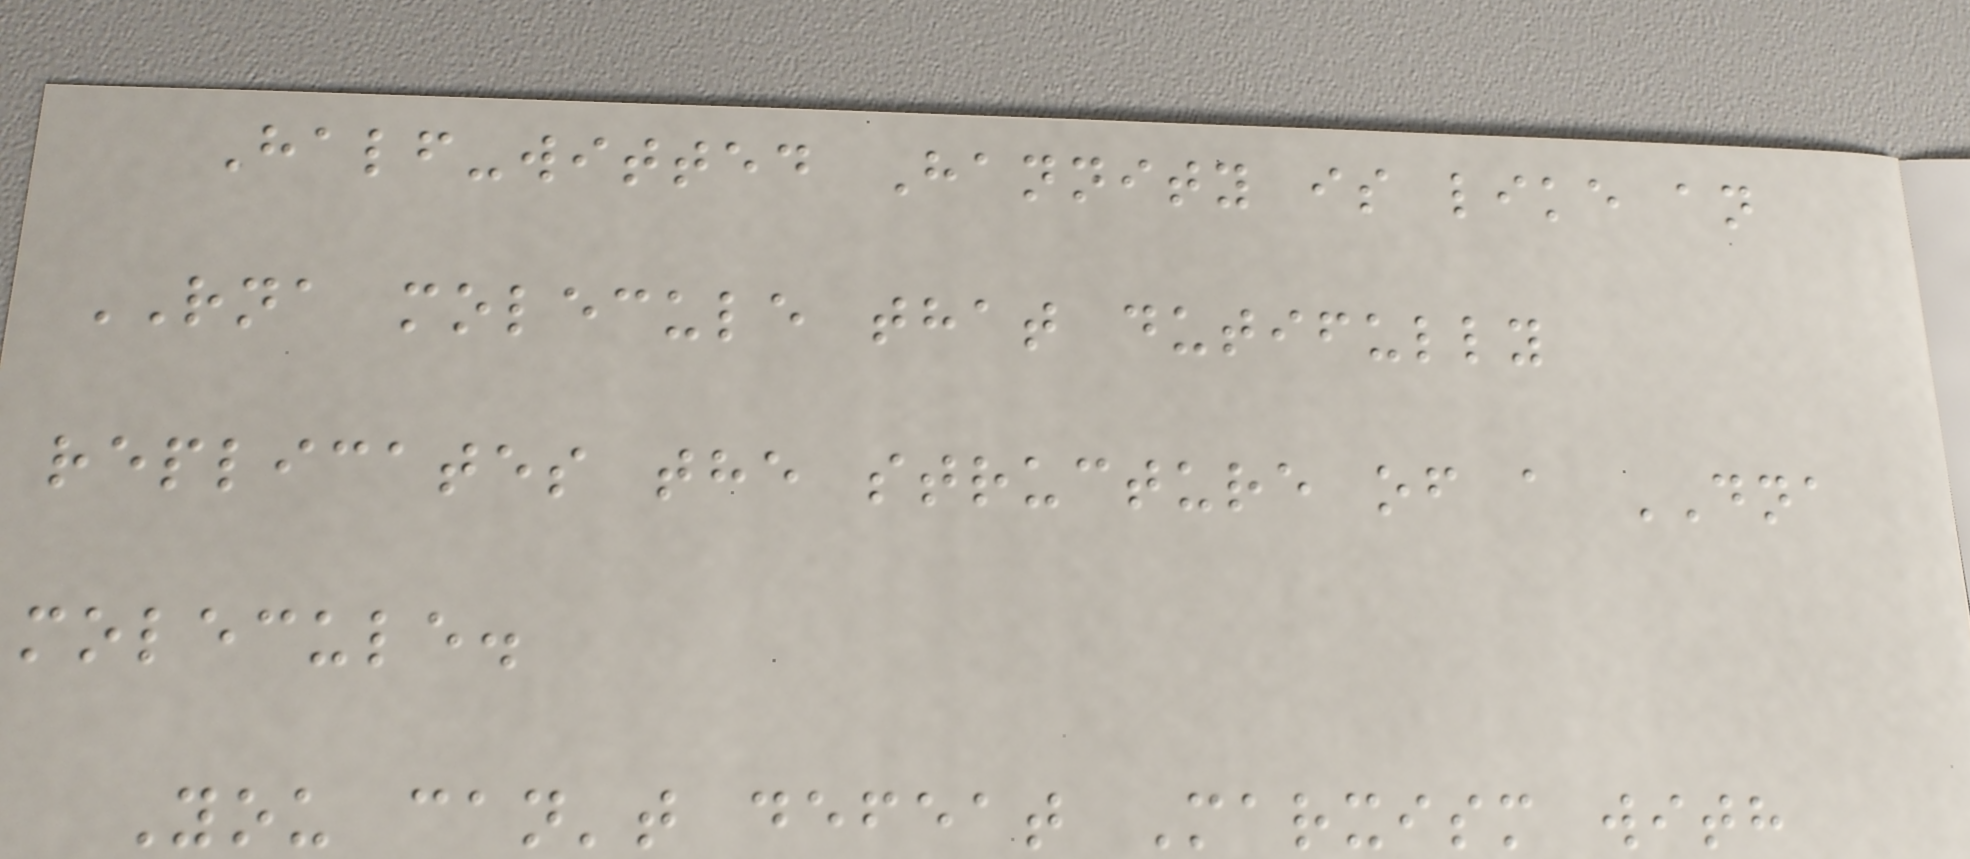Half-witted Hannity is like an
RNA molecule that dutifully
replicates the structure of a DNA
molecule.
You can't defeat Marxism with
